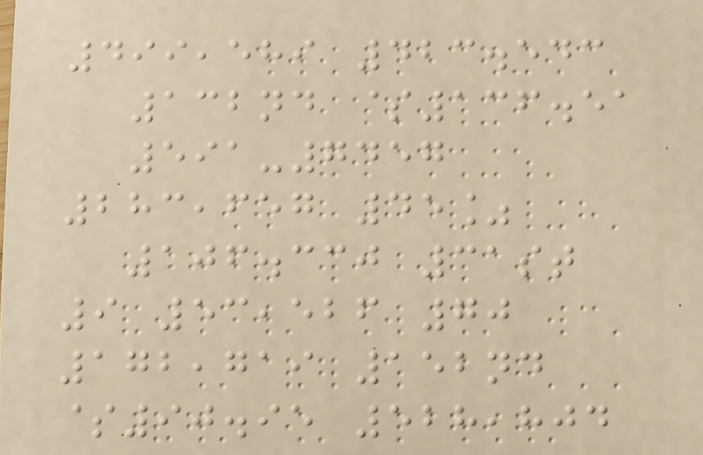499,589 423.543
132nd $136.51
591-7457
283,657 45%
106.330 31st
9 53,526 70
172,719 152nd
$90.95 528,804
